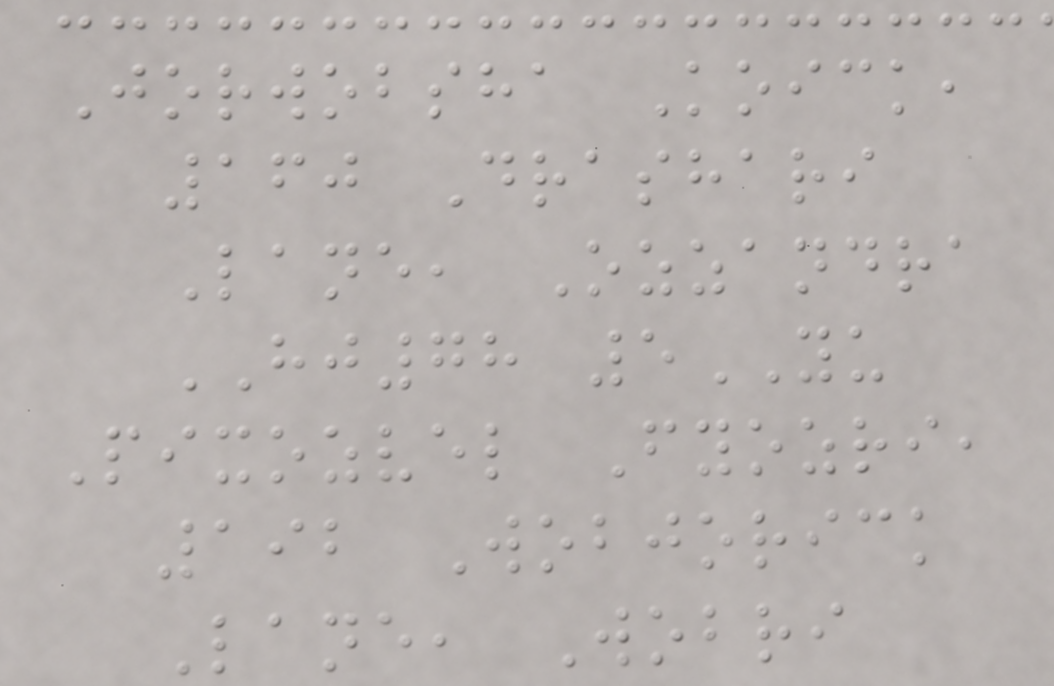Jorwobsha Koick,
160 Drashari
Lane, Ozzandra
HJ78 5YU
Pixozvel Fyozri,
192 Wobjorick
Lane, Wobri
